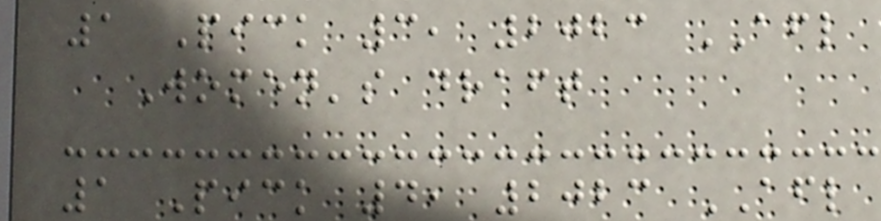1 Pick 3, 2023 AFL
Women's draft
1 Pick 4, 2023 AFL
